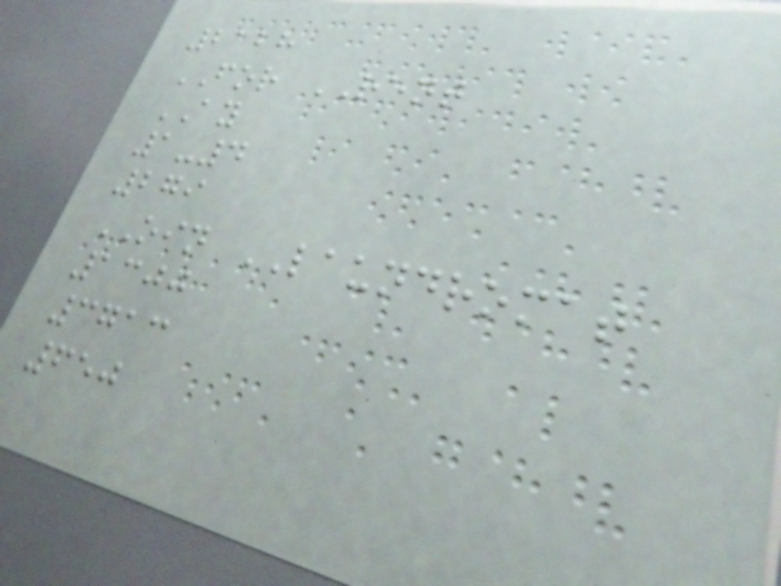2128
FOR RENT
AY
1-4
279
OIN LAUNDROMAT
1300
3713
650
